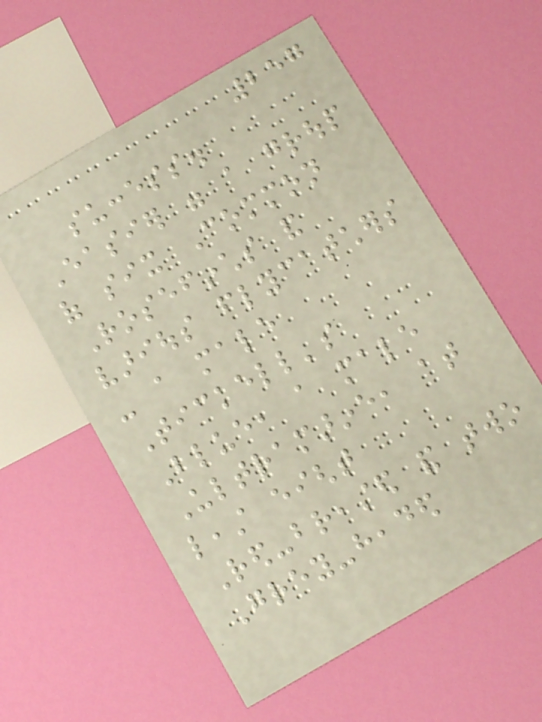257
success.
Easier were a group
of six Common
Rosefinchs and
various flycatchers
- a male
Tickell's
Blue, a male
Ultramarine, at
least eight
Red-breasted and two
Grey-headed
